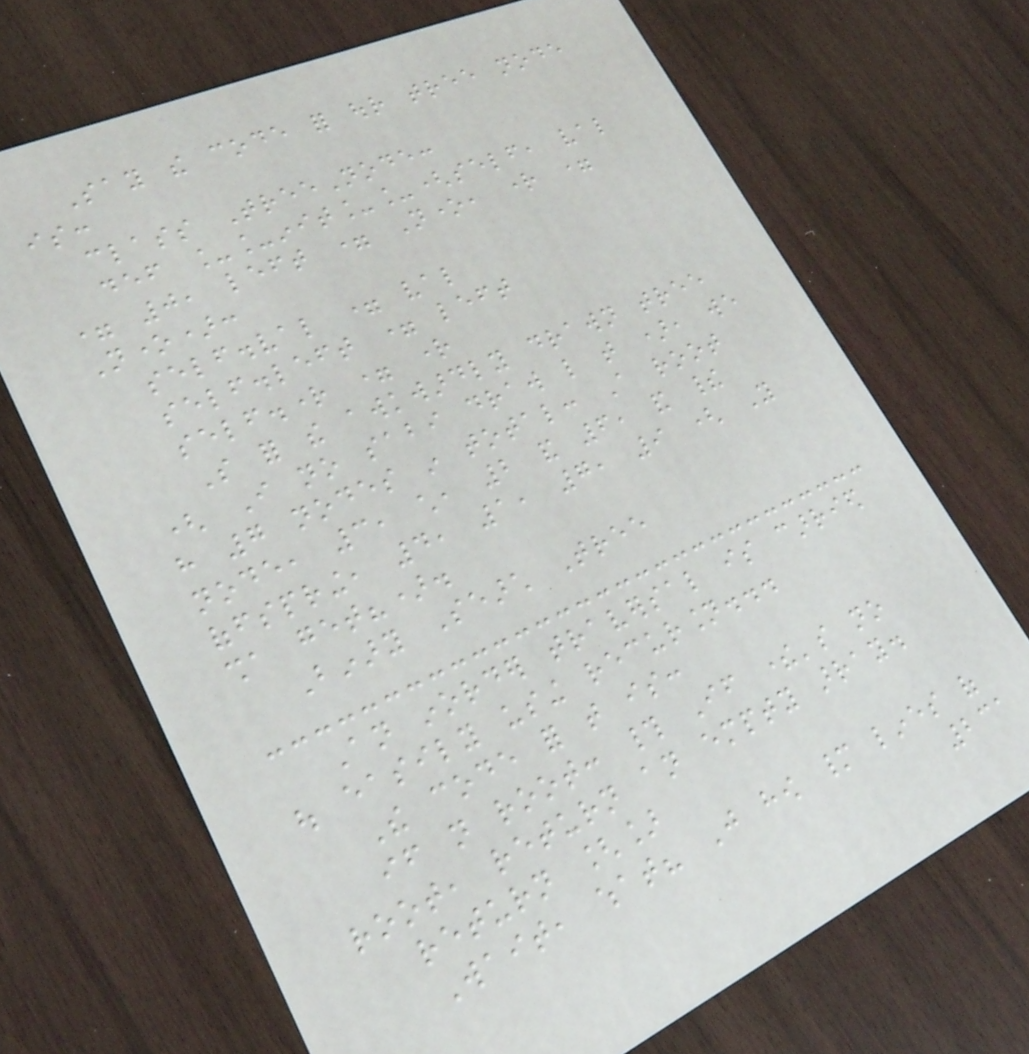Say the code for our tree node
is:
class TreeNode:
def __init__(self, val
= 0, left = None, right =
None):
self.val = val
self.left = left
self.right = right
So for the awkwardly drawn tree
( I no sabi draw like that ), we
have 7 nodes in total: A root
node, 3, child, 2 and 6, and their
offspring, 4, 1, 7, 9 ( You
sha get?).
Binary Search Tree
An inorder traversal is carried
out easily using recursion...
The code for that is:
if not root: # If there's no
root, return an empty array.
return []
Wait, what? Just how many lines of
231
